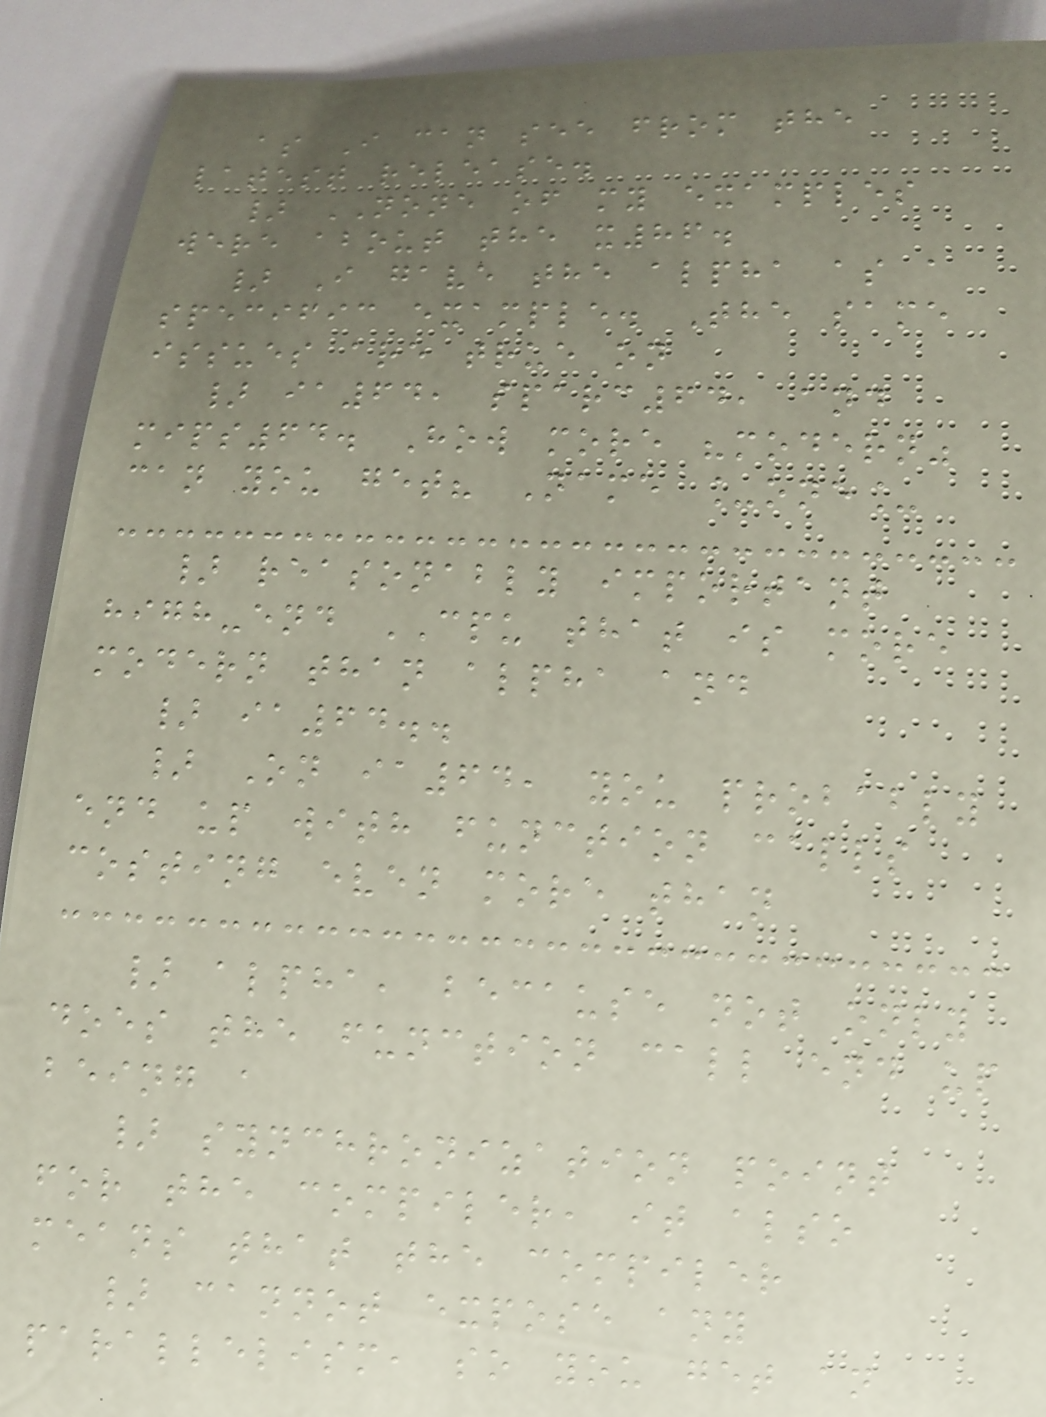as I can see from the
latest release.
} NONE of my examples
were about the x86.
} I gave the alpha as a
specific example. The same
issues are true on
} ia64, sparc64, and
mips64. How more "modern"
can you get? Name _one_
} reasonably important
high-end CPU that is more
modern than alpha and
} ia64..
} On ia64, you probably
end up with function calls
costing even more than
} alpha, because not only
does the function call end up
being a
} synchronization point
for the compiler, it also
means that the compiler
} cannot expose any
parallelism, so you get an
